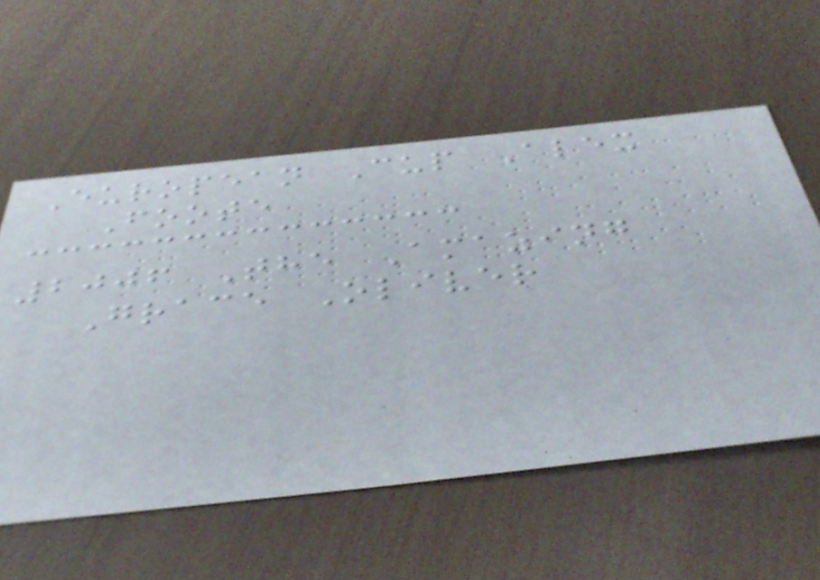European Cup Alex
Foote
2006 The Amazing
Grace Oliver
